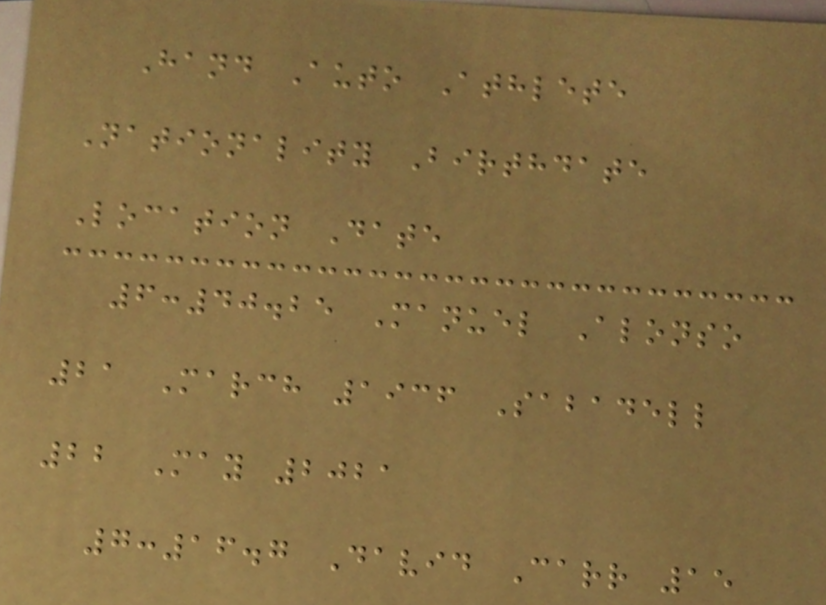Hand Auto Athlete
Nationality Birthdate
Location Date
6:40.25 Manuel Alonso
21 March 1936 Sabadell
22 May 2021
7:16.7 David Carr 15
